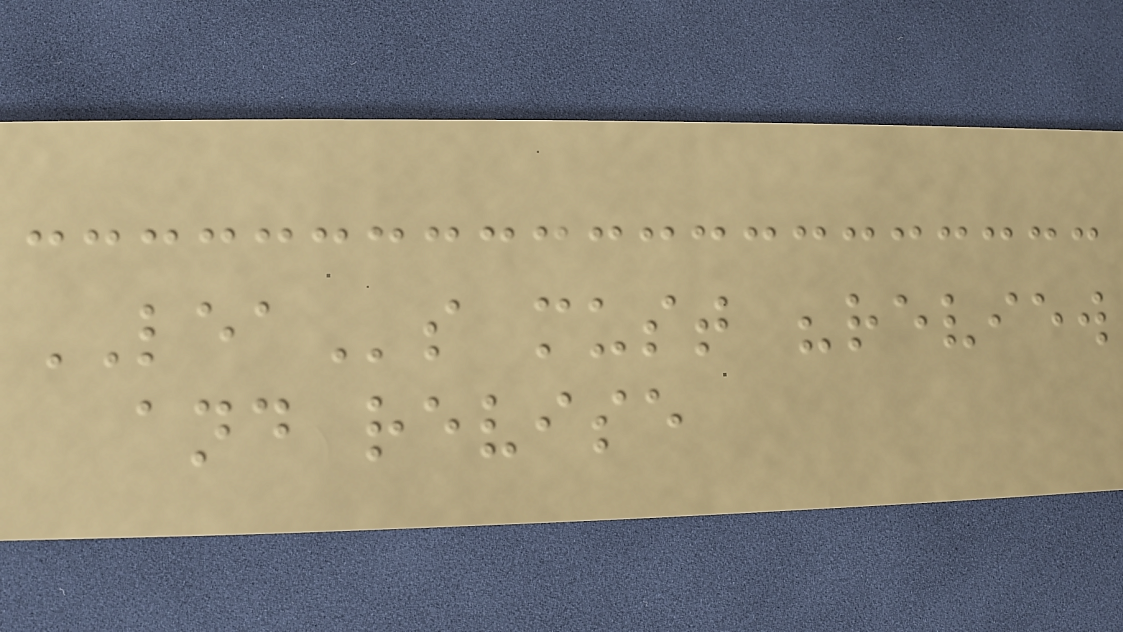LEAs must "review
and revise
